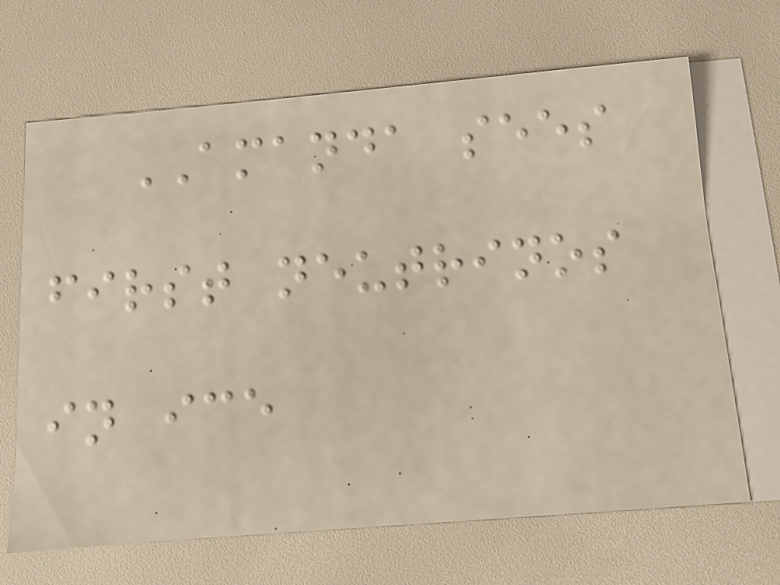AMANDA sees
first neutrinos
in ice
